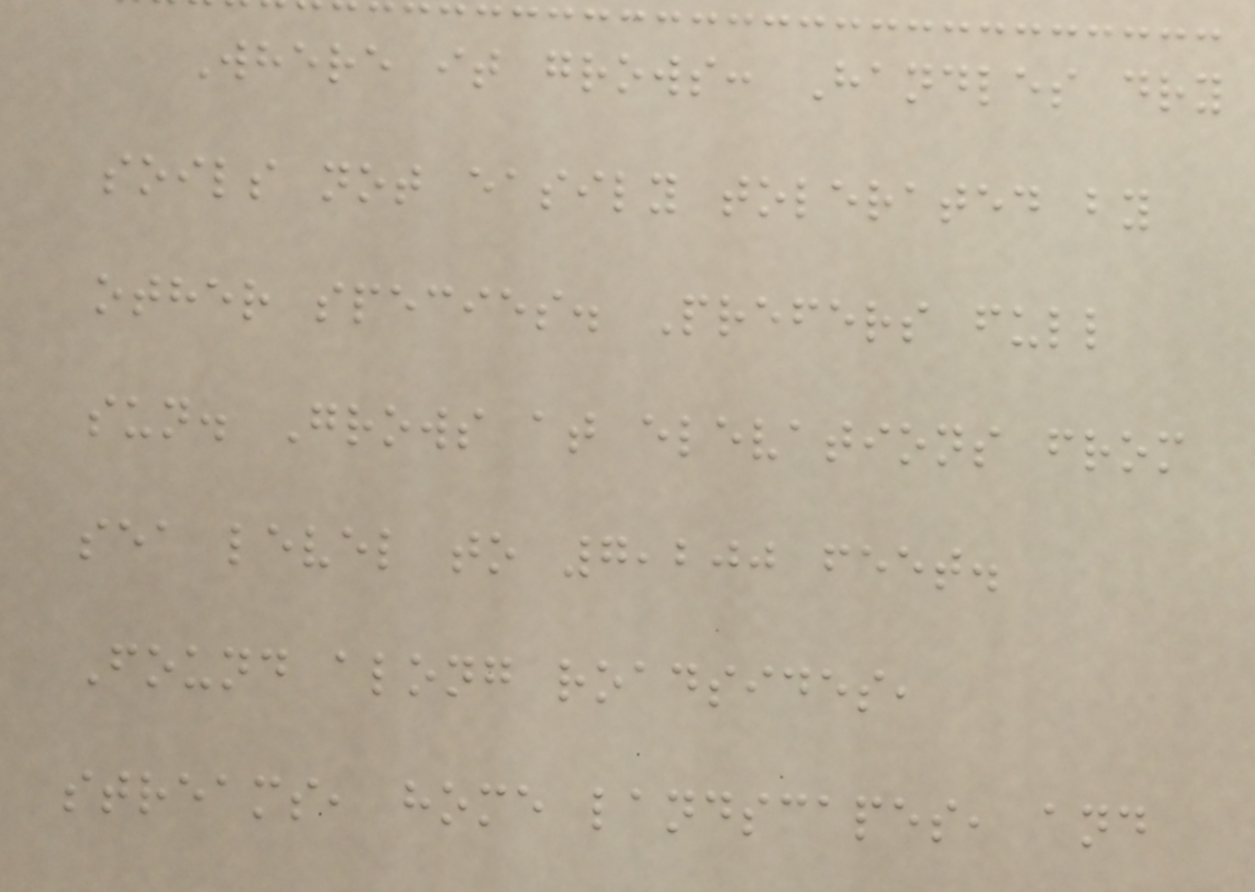Where it grows: Handles dry
soils not easily tolerated by
other species. Prefers full
sun. Grows at elevations from
sea level to 7,200 feet.
Found along roadsides,
streams, home landscapes, and
